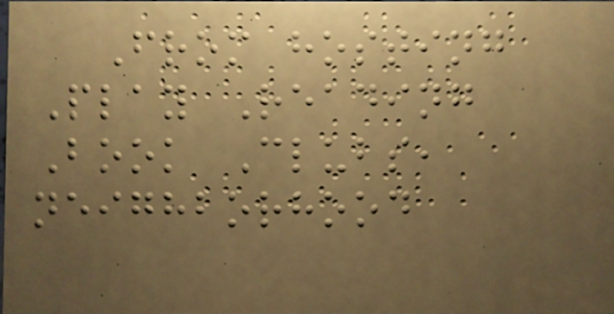From hosting
Play Reading
Book Clubs,
neighborhood
